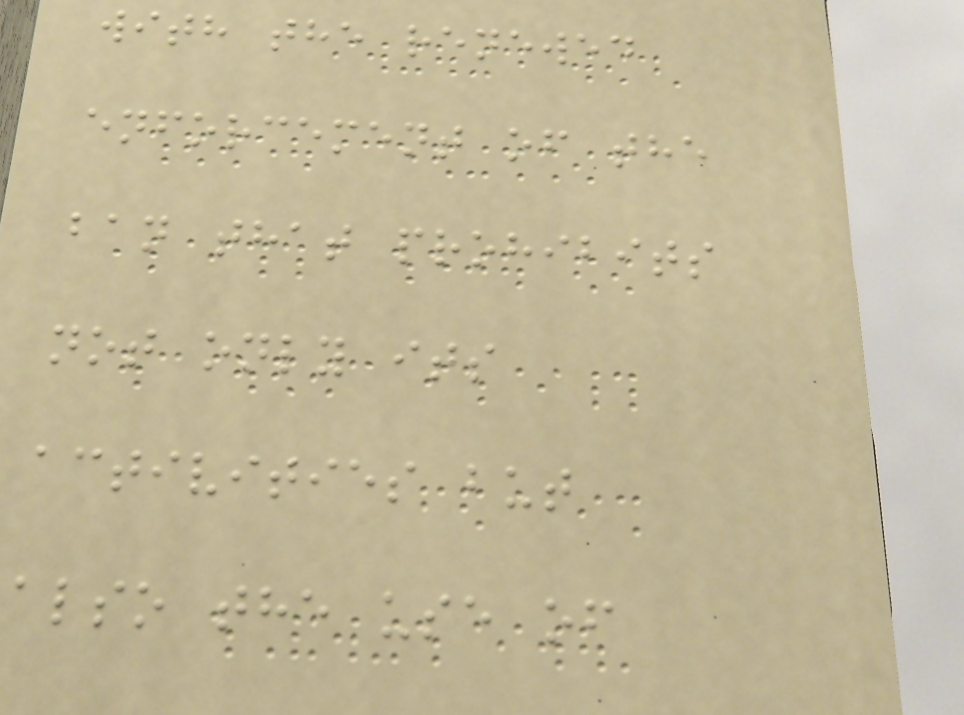with the renewed
enforcement of the
ban that prohibits
not only its
activities but
also the use of
